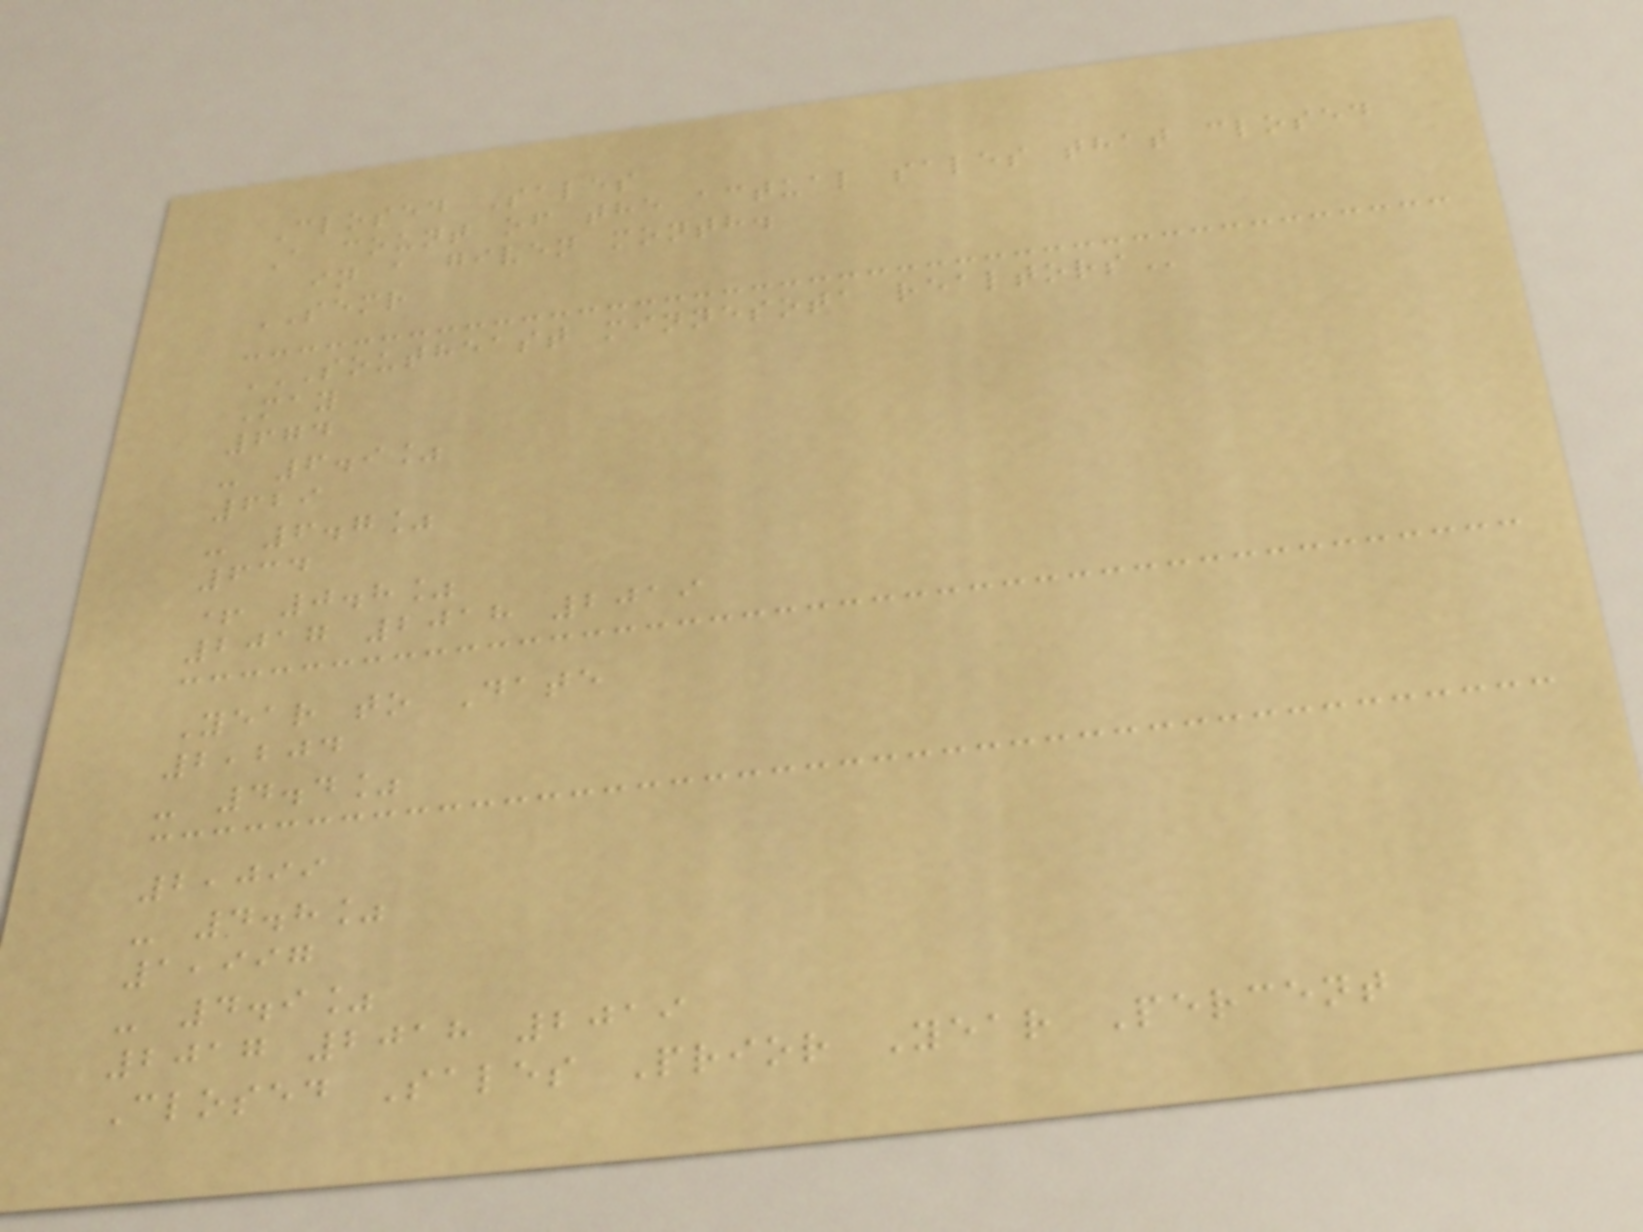Closed Sales
A count of the actual sales that closed
in a given month.
SEMR
SOUTHEAST MINNESOTA REALTORS
May
674
- 6.9%
629
- 6.7%
634
+ 0.8%
2017 2018 2019
Year to Date
2,204
- 4.4%
2,099
- 4.8%
1,997
- 4.9%
2017 2018 2019
Closed Sales Prior Year Percent
